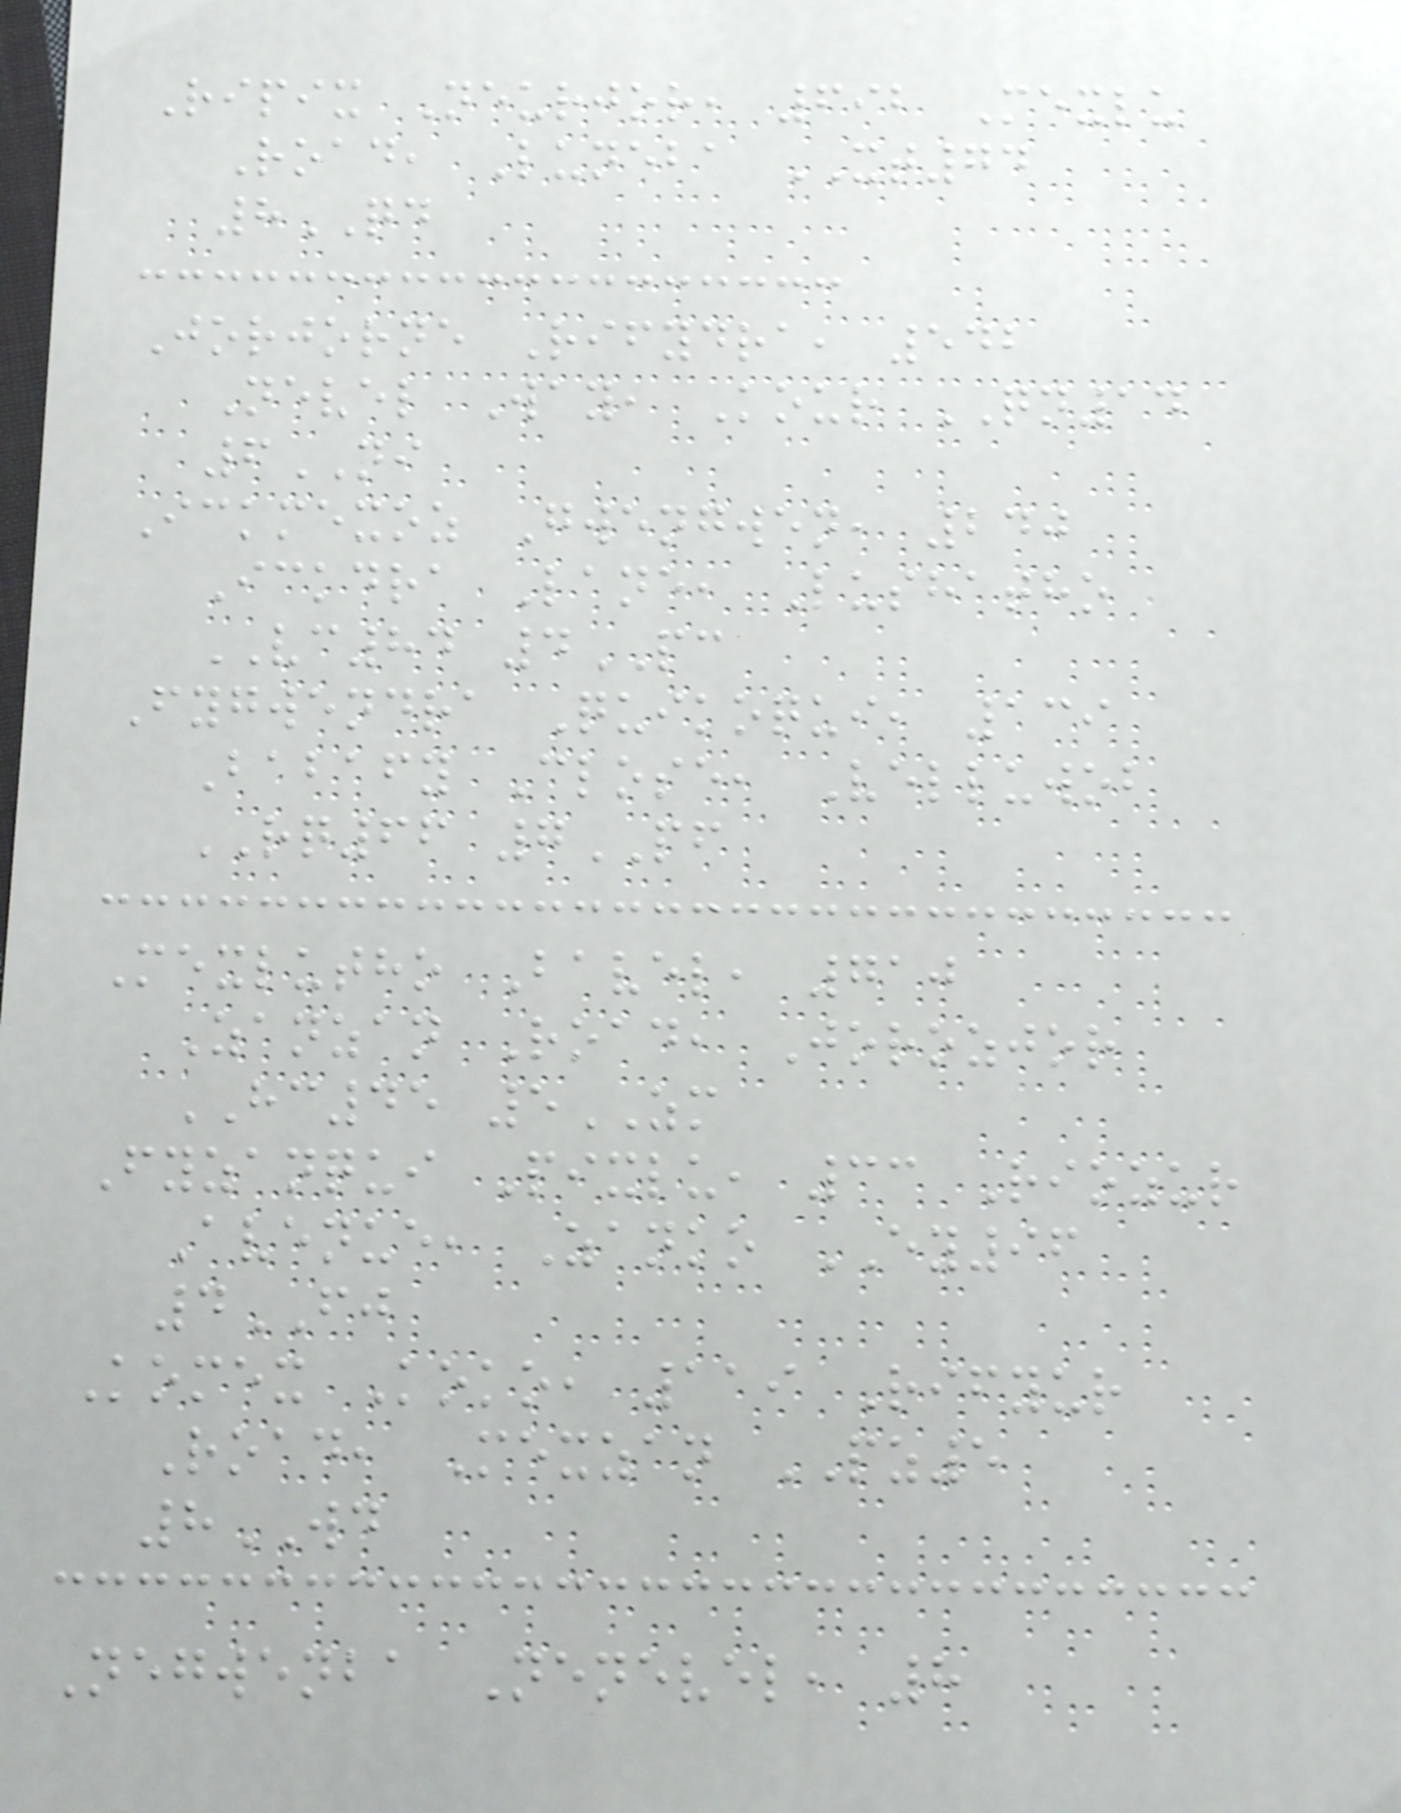Ripix Neurjor, 692 Mexlu
Road, Luneba XT74
8QD
Jorjorne Rifydra, 542
Nevel Way, Kour QN14
6NI
Ickmexoz Gwengwen, 240
Ickdra Lane, Lushatho
VC84 4PC
Fygwendra Quikoqui, 139
Babafy Close, Velluwob
RQ66 7PF
Mexlutho Bavel, 710
Zanzan Road, Jorozjor
HC45 5ZM
Fyzanqui Pixlu, 33 Riozur
Avenue, Zanko EY96
4FJ
Komex Koko, 119 Rifyur
Road, Mexzan PZ5
8WD
Negwenba Nenevel, 8
